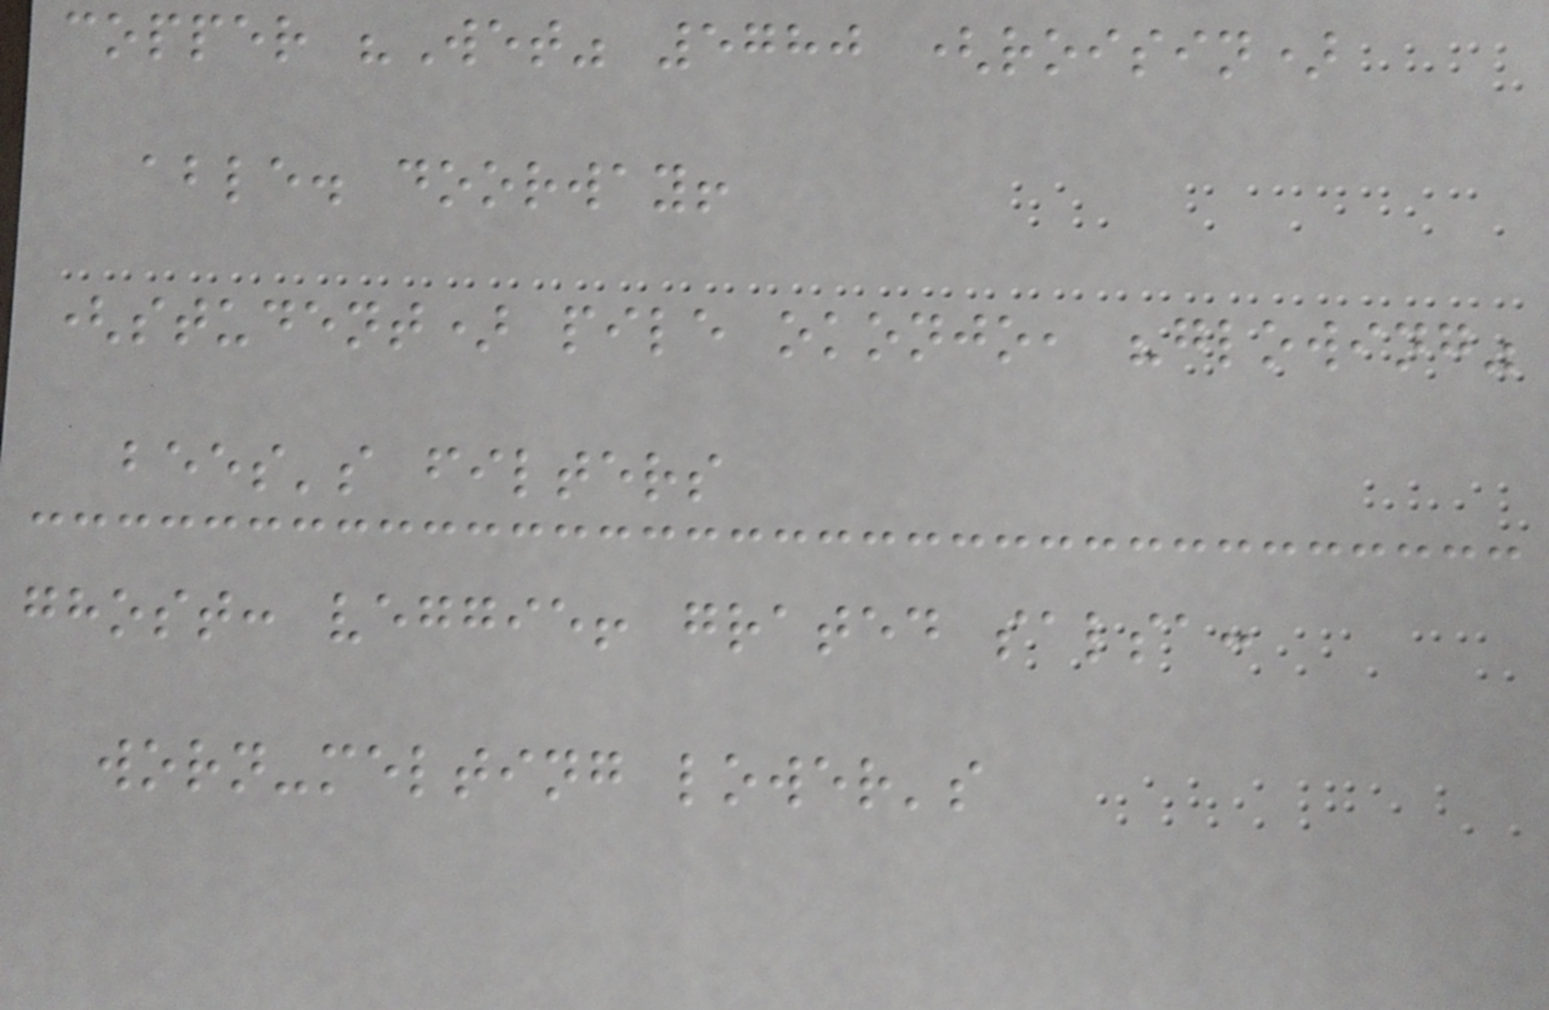copper "Wet" 5780 (roisin)
able. doorway!
(student) pile okonjo, "glowing"
bees's filters
ghost: veggie! grated salsa:
worn-melting lower's
